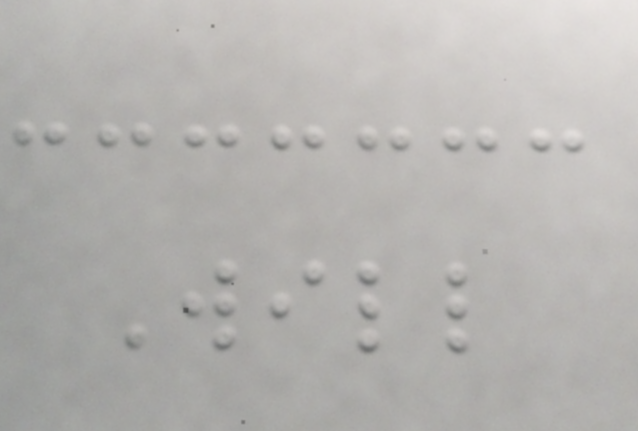Will
